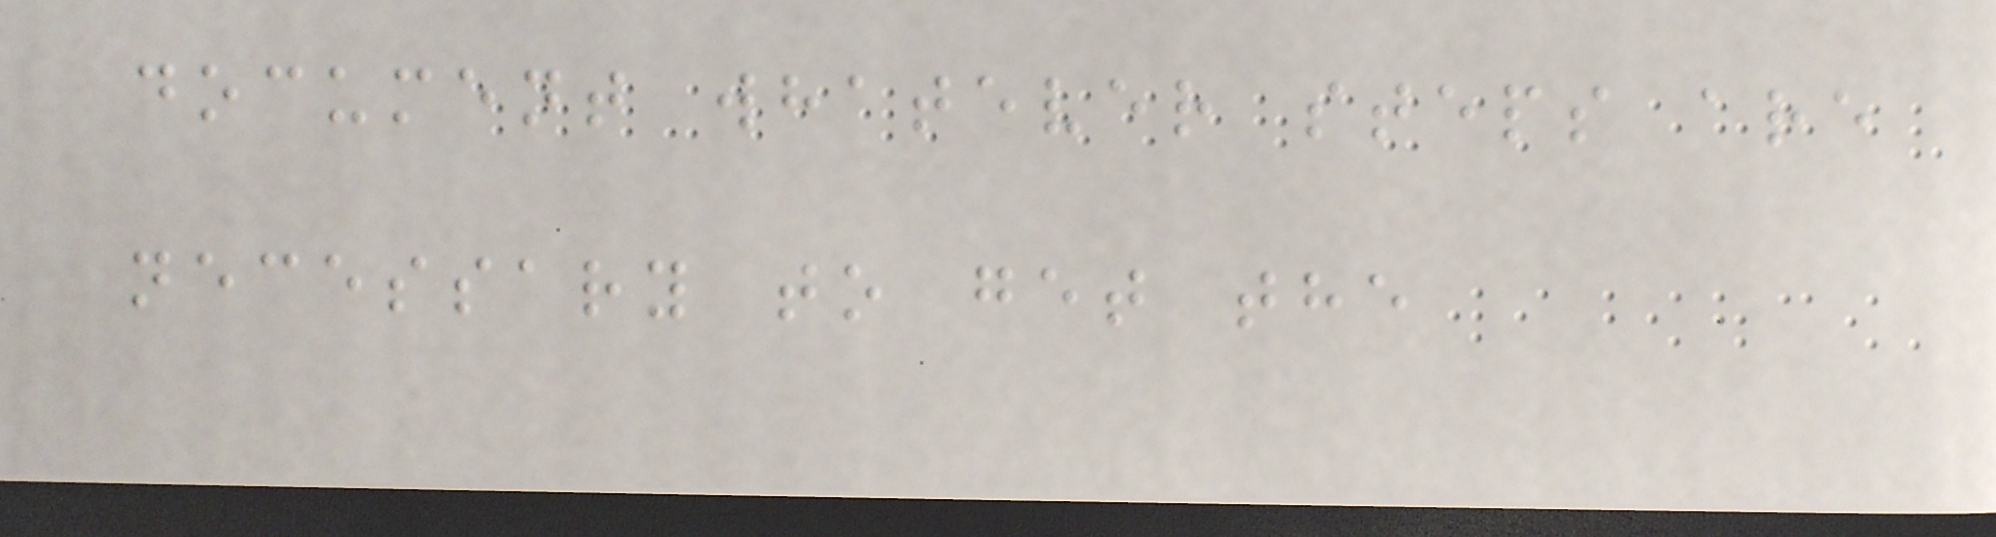document whatever steps are
necessary to get the
